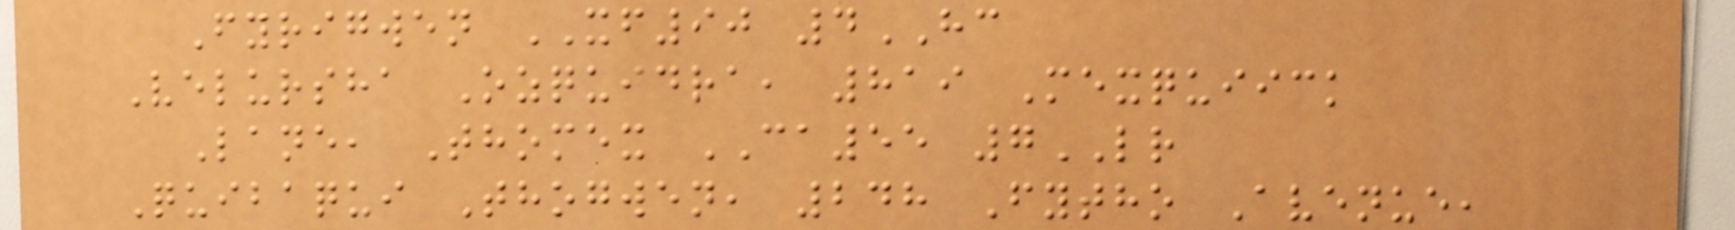Fyrigwen XF90 4HC
Velursha Ozquidra, 819 Mexquiick
Lane, Thomex CA55 7LR
Quibaqui Thogwen, 248 Fytho Avenue,
